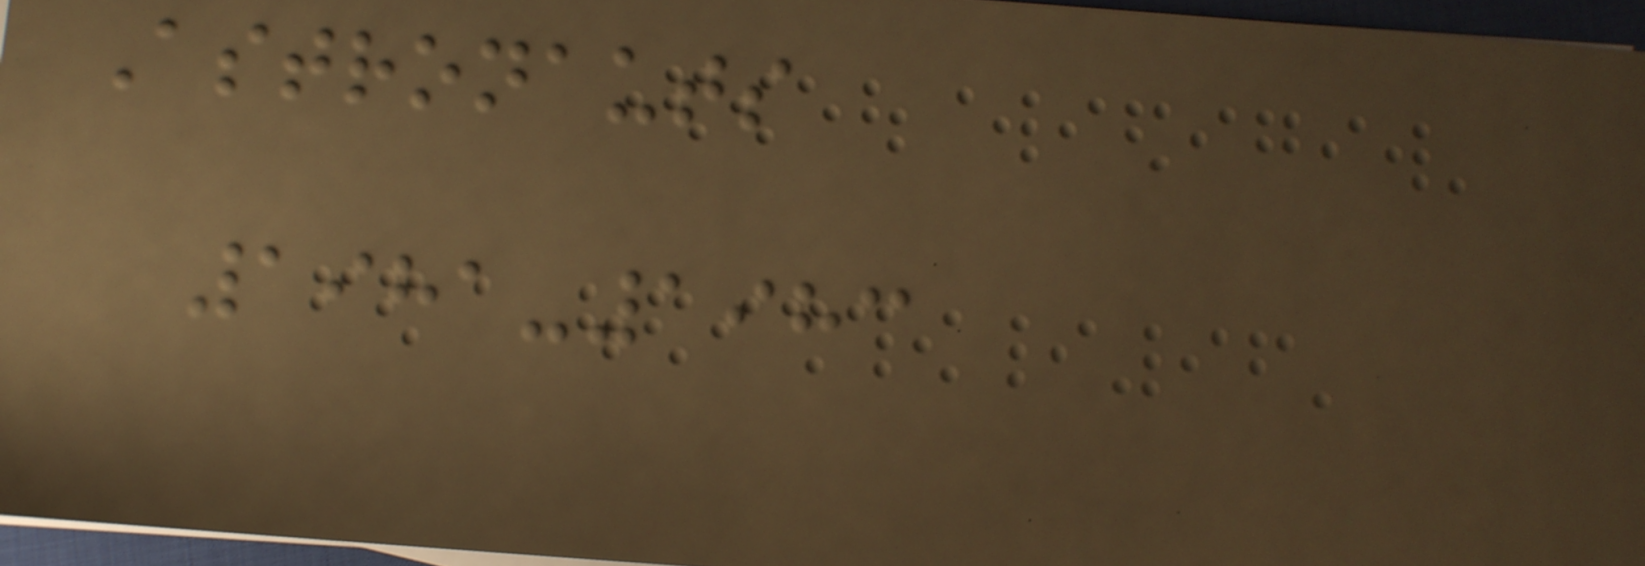Astronauts
1981-1983
